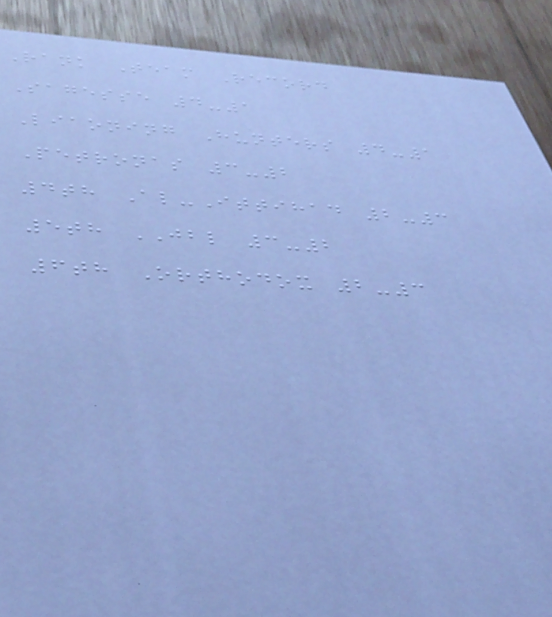Rank Team Record
Sagesse 4-1
Liaoning Hunters 4-1
Petronas 3-2
4th Al-Ittihad 2-3
5th JBL 3-2
6th Orthodox 2-3
